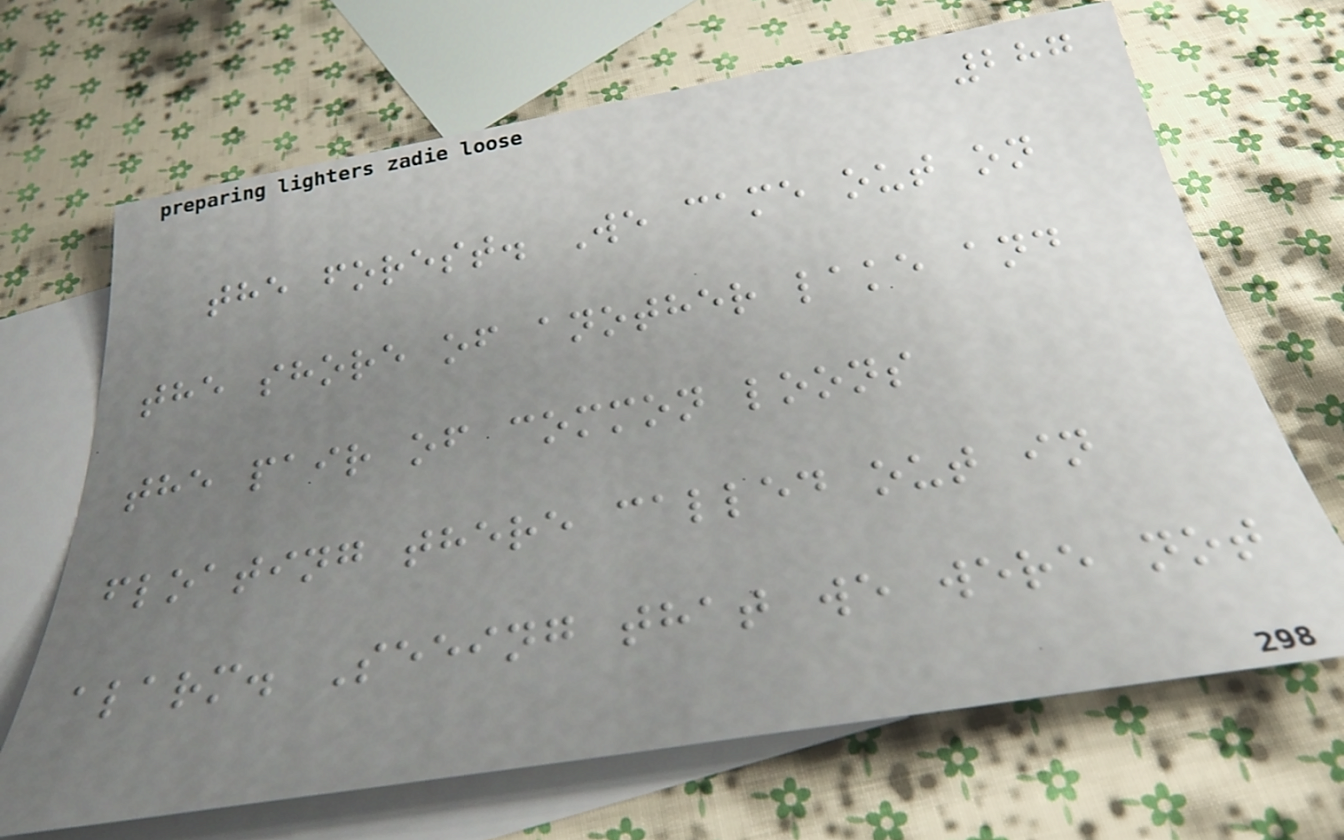287
the forest. We came out on
the shore of another lake and
the pair of common loons
floating there called out in
alarm. Seeing that we were not
